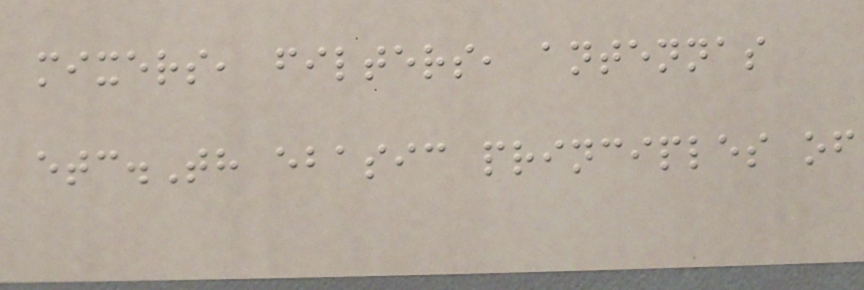mixers, filters, antennas
etc.Th ebasic principles of
